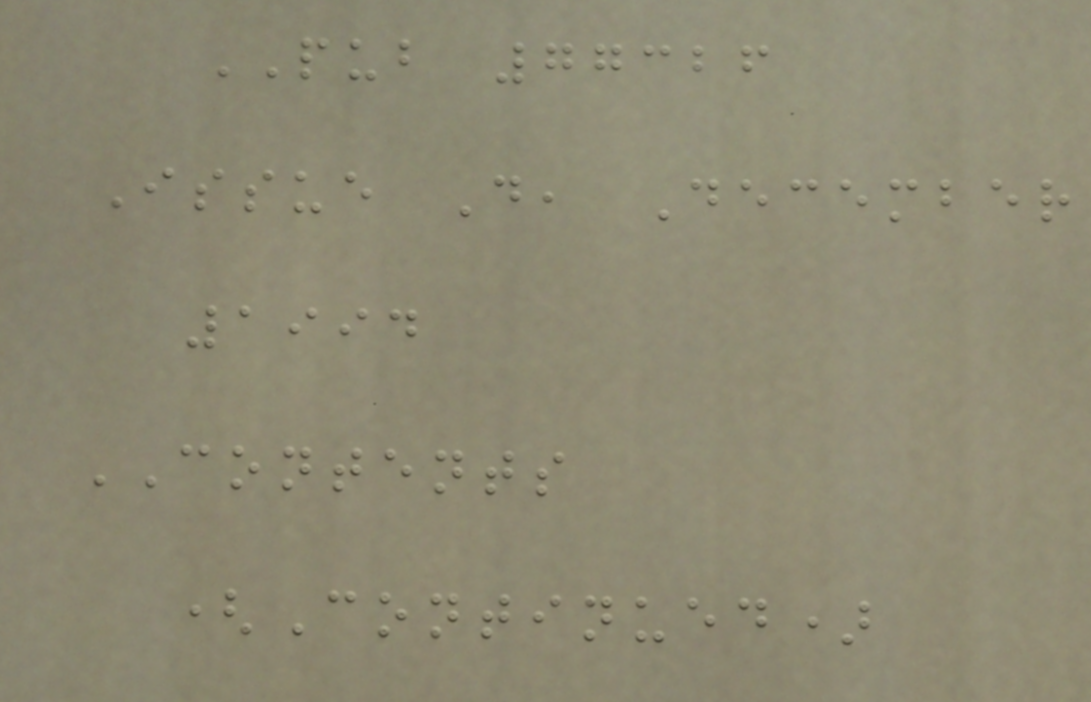PUB 77326
Issue D, December
1994
CONTENTS
(Continued)
